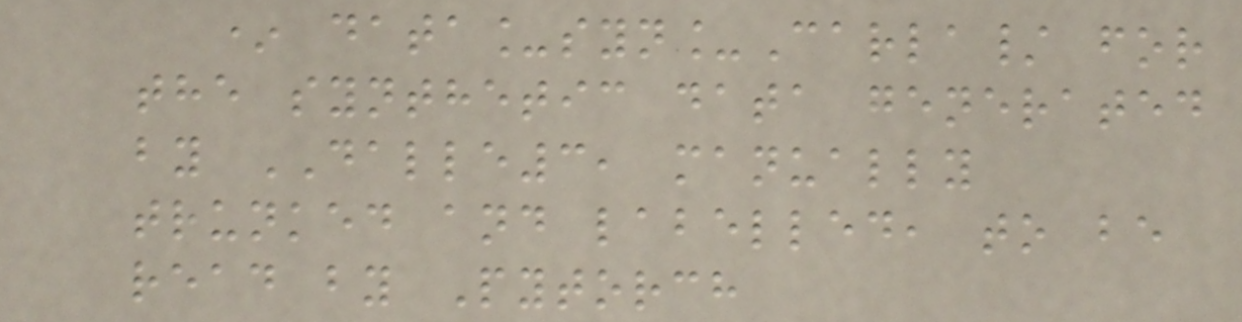* data_syn_Carla/ for
the synthetic data generated
by DALLE3, manually
trunked and labelled, to be
read by Pytorch
